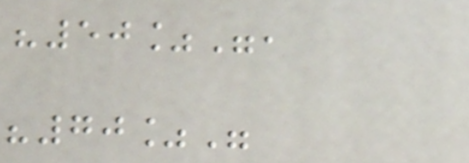"50%",
"70%"
